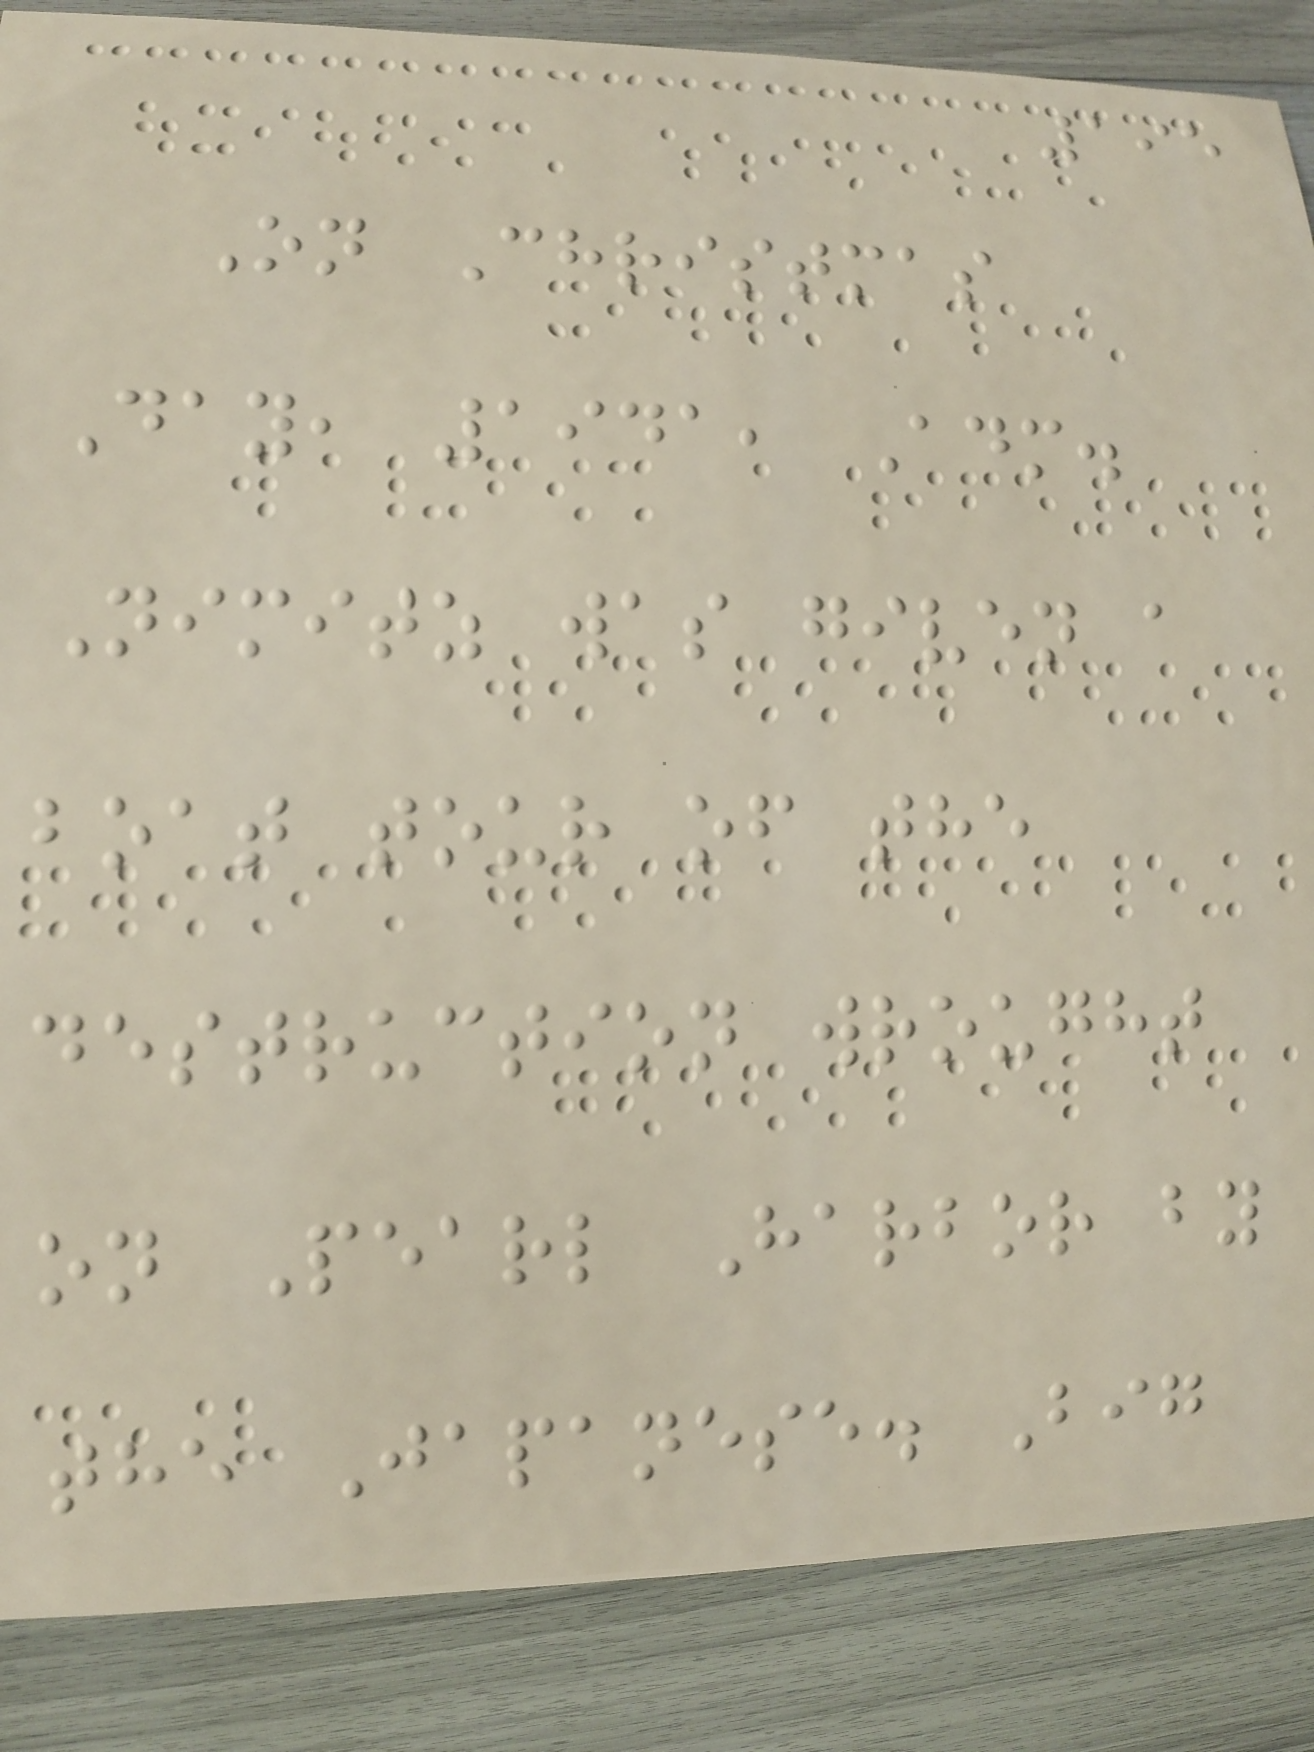195
On Christmas
Day, 1941, Adm.
Nimitz was given a
boat tour of the
destruction wrought
on Pearl Harbor by
the Japanese. Big
